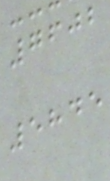7602
5845
